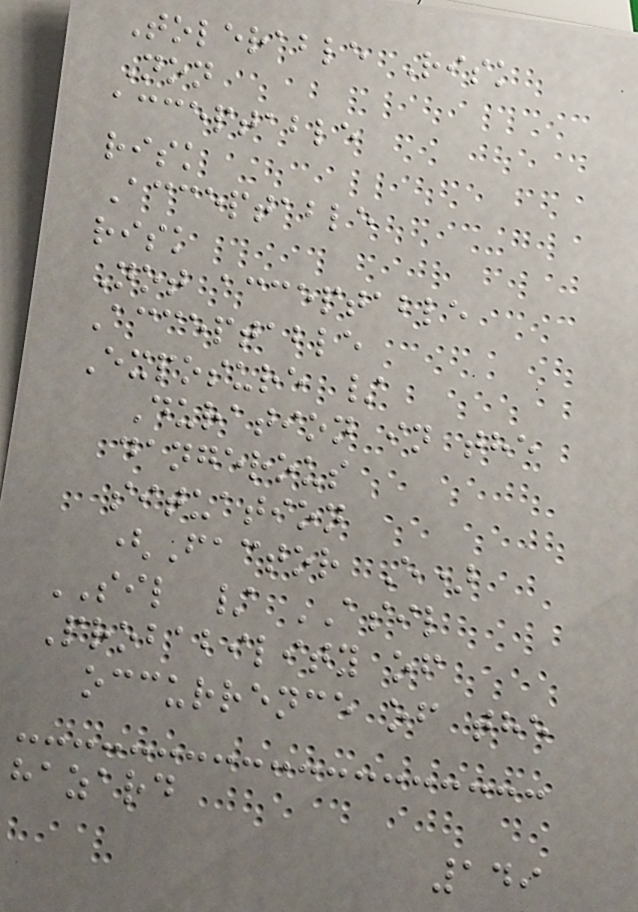Tolerable Risk
Non
acceptable
risk
Acceptable
risk
Not acceptable
Acceptable
Exposure /
Duration in the
dangerous
situation
(Factor E)
SIL / ASIL
Probability of
occurrence of the
hazard
149
